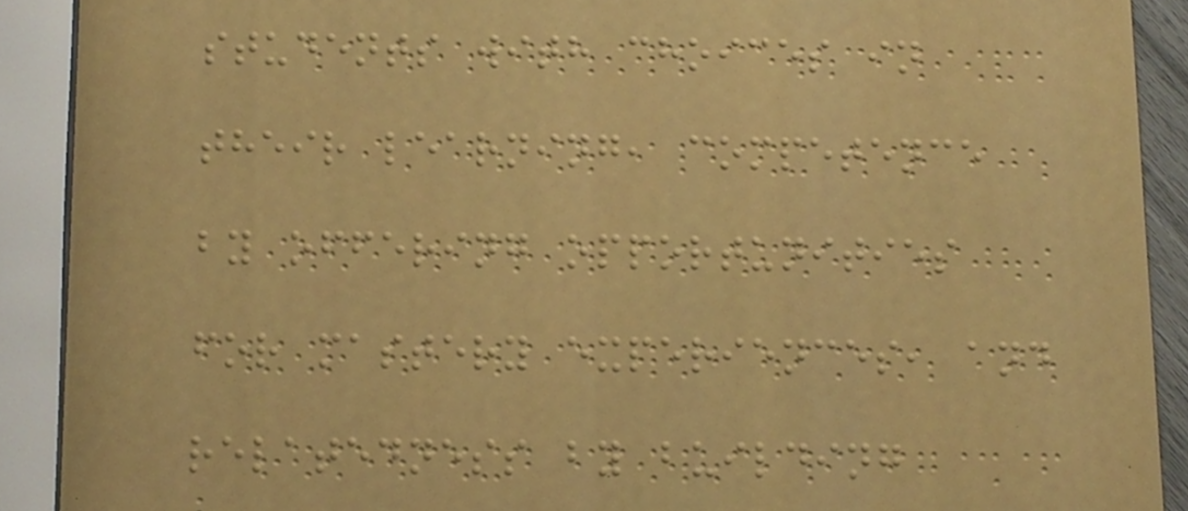students with choices in
their learning, competence
by offering opportunities
for mastery experiences, and
relatedness by building
